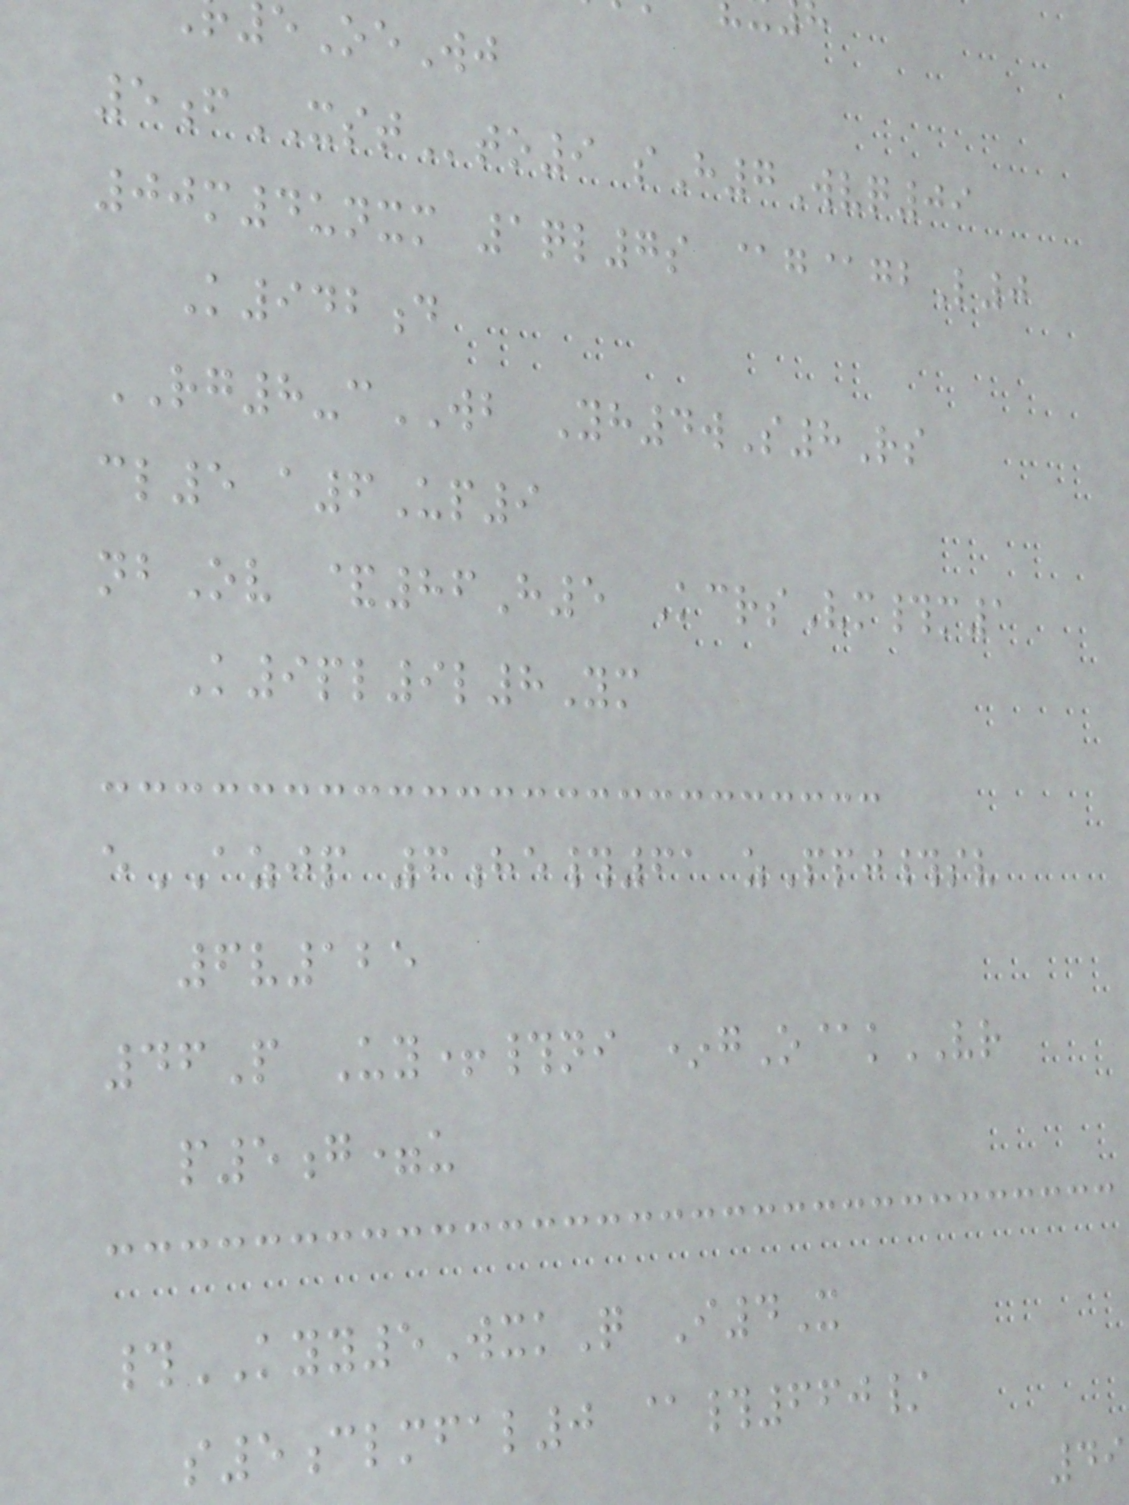OeWj
5fXSTto9 sH7Wvq09
00m4unxm 1ql7s @g@gbL0
K942d
RG8-cWB Yh4wS8Rs
cl5 a6Up9
nbOv &86H5 KcrsVm#m1
K9pl9l8Ym
eAZJP 6he#61 zPpj#sv
6v125
46P Uy+#ni *gO@kVR
p5g=u
#KYY5WxkQ I4X
s5clmfal0 @#660/
49
